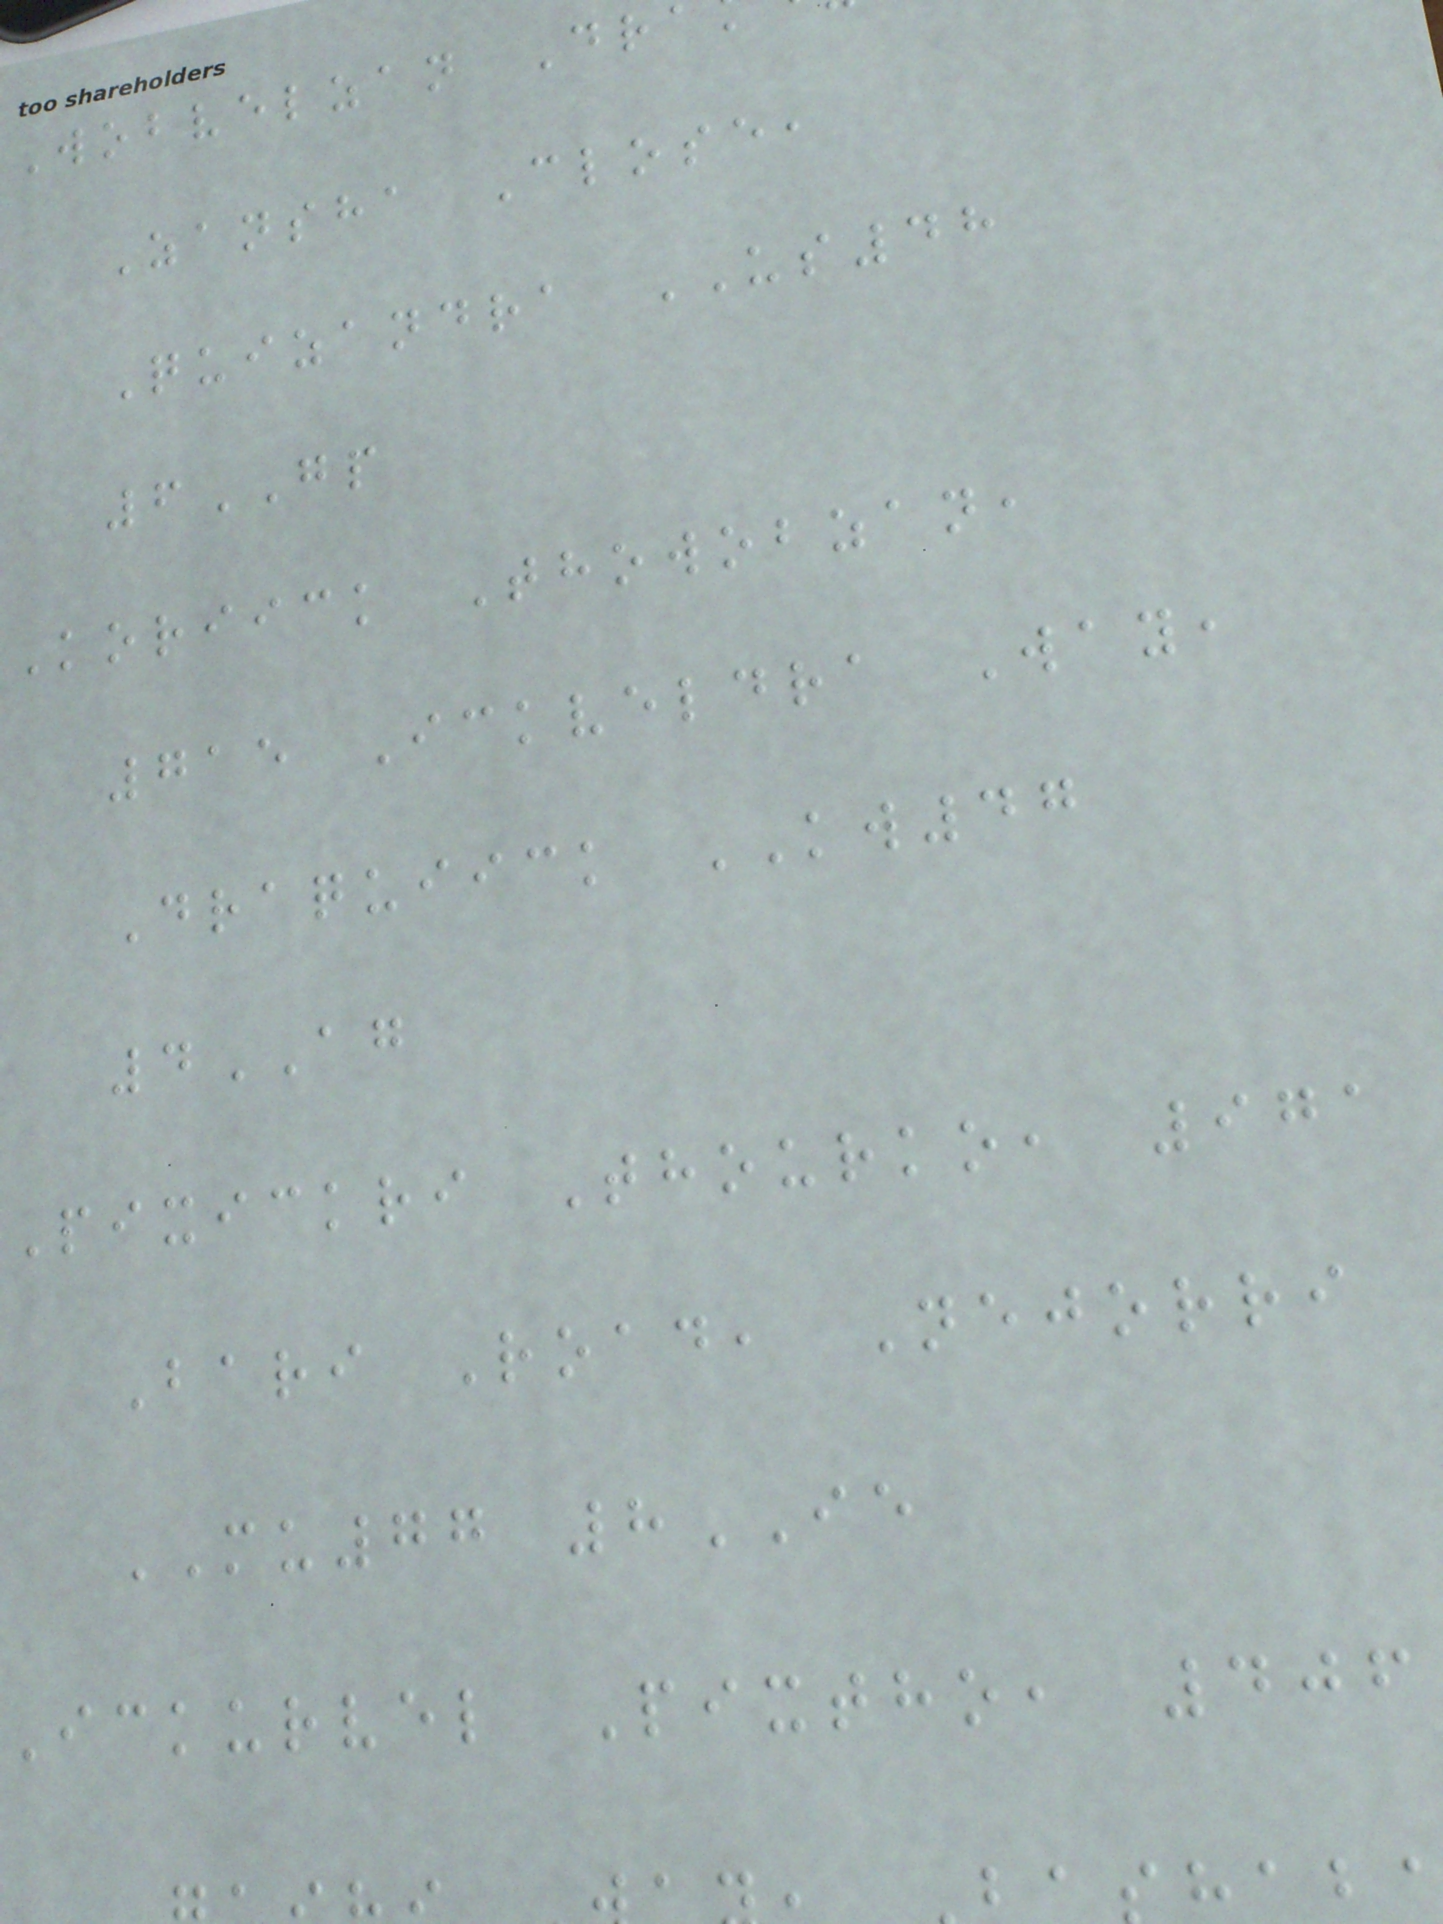Wobvelzan Dr
Zansha Close,
Quizandra US48
6GP
Koriick Thowobzan,
715 Ickveldra Way,
Draquiick KW47
4AG
Pixickri Thourko, 971
Bari Road, Nejorri
MU77 8IE
Ickurvel Pixtho, 406
